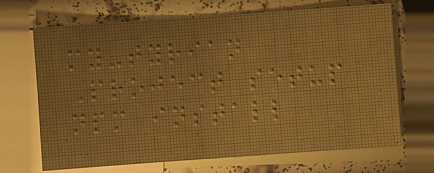my-tyrian
Project setup
npm install
